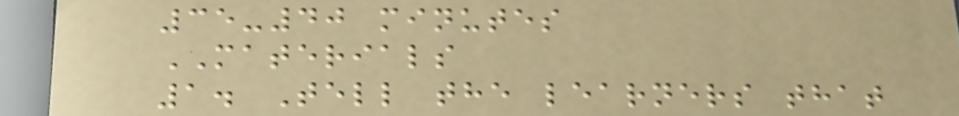35-40 minutes
MATERIALS
1. Tell the learners that
